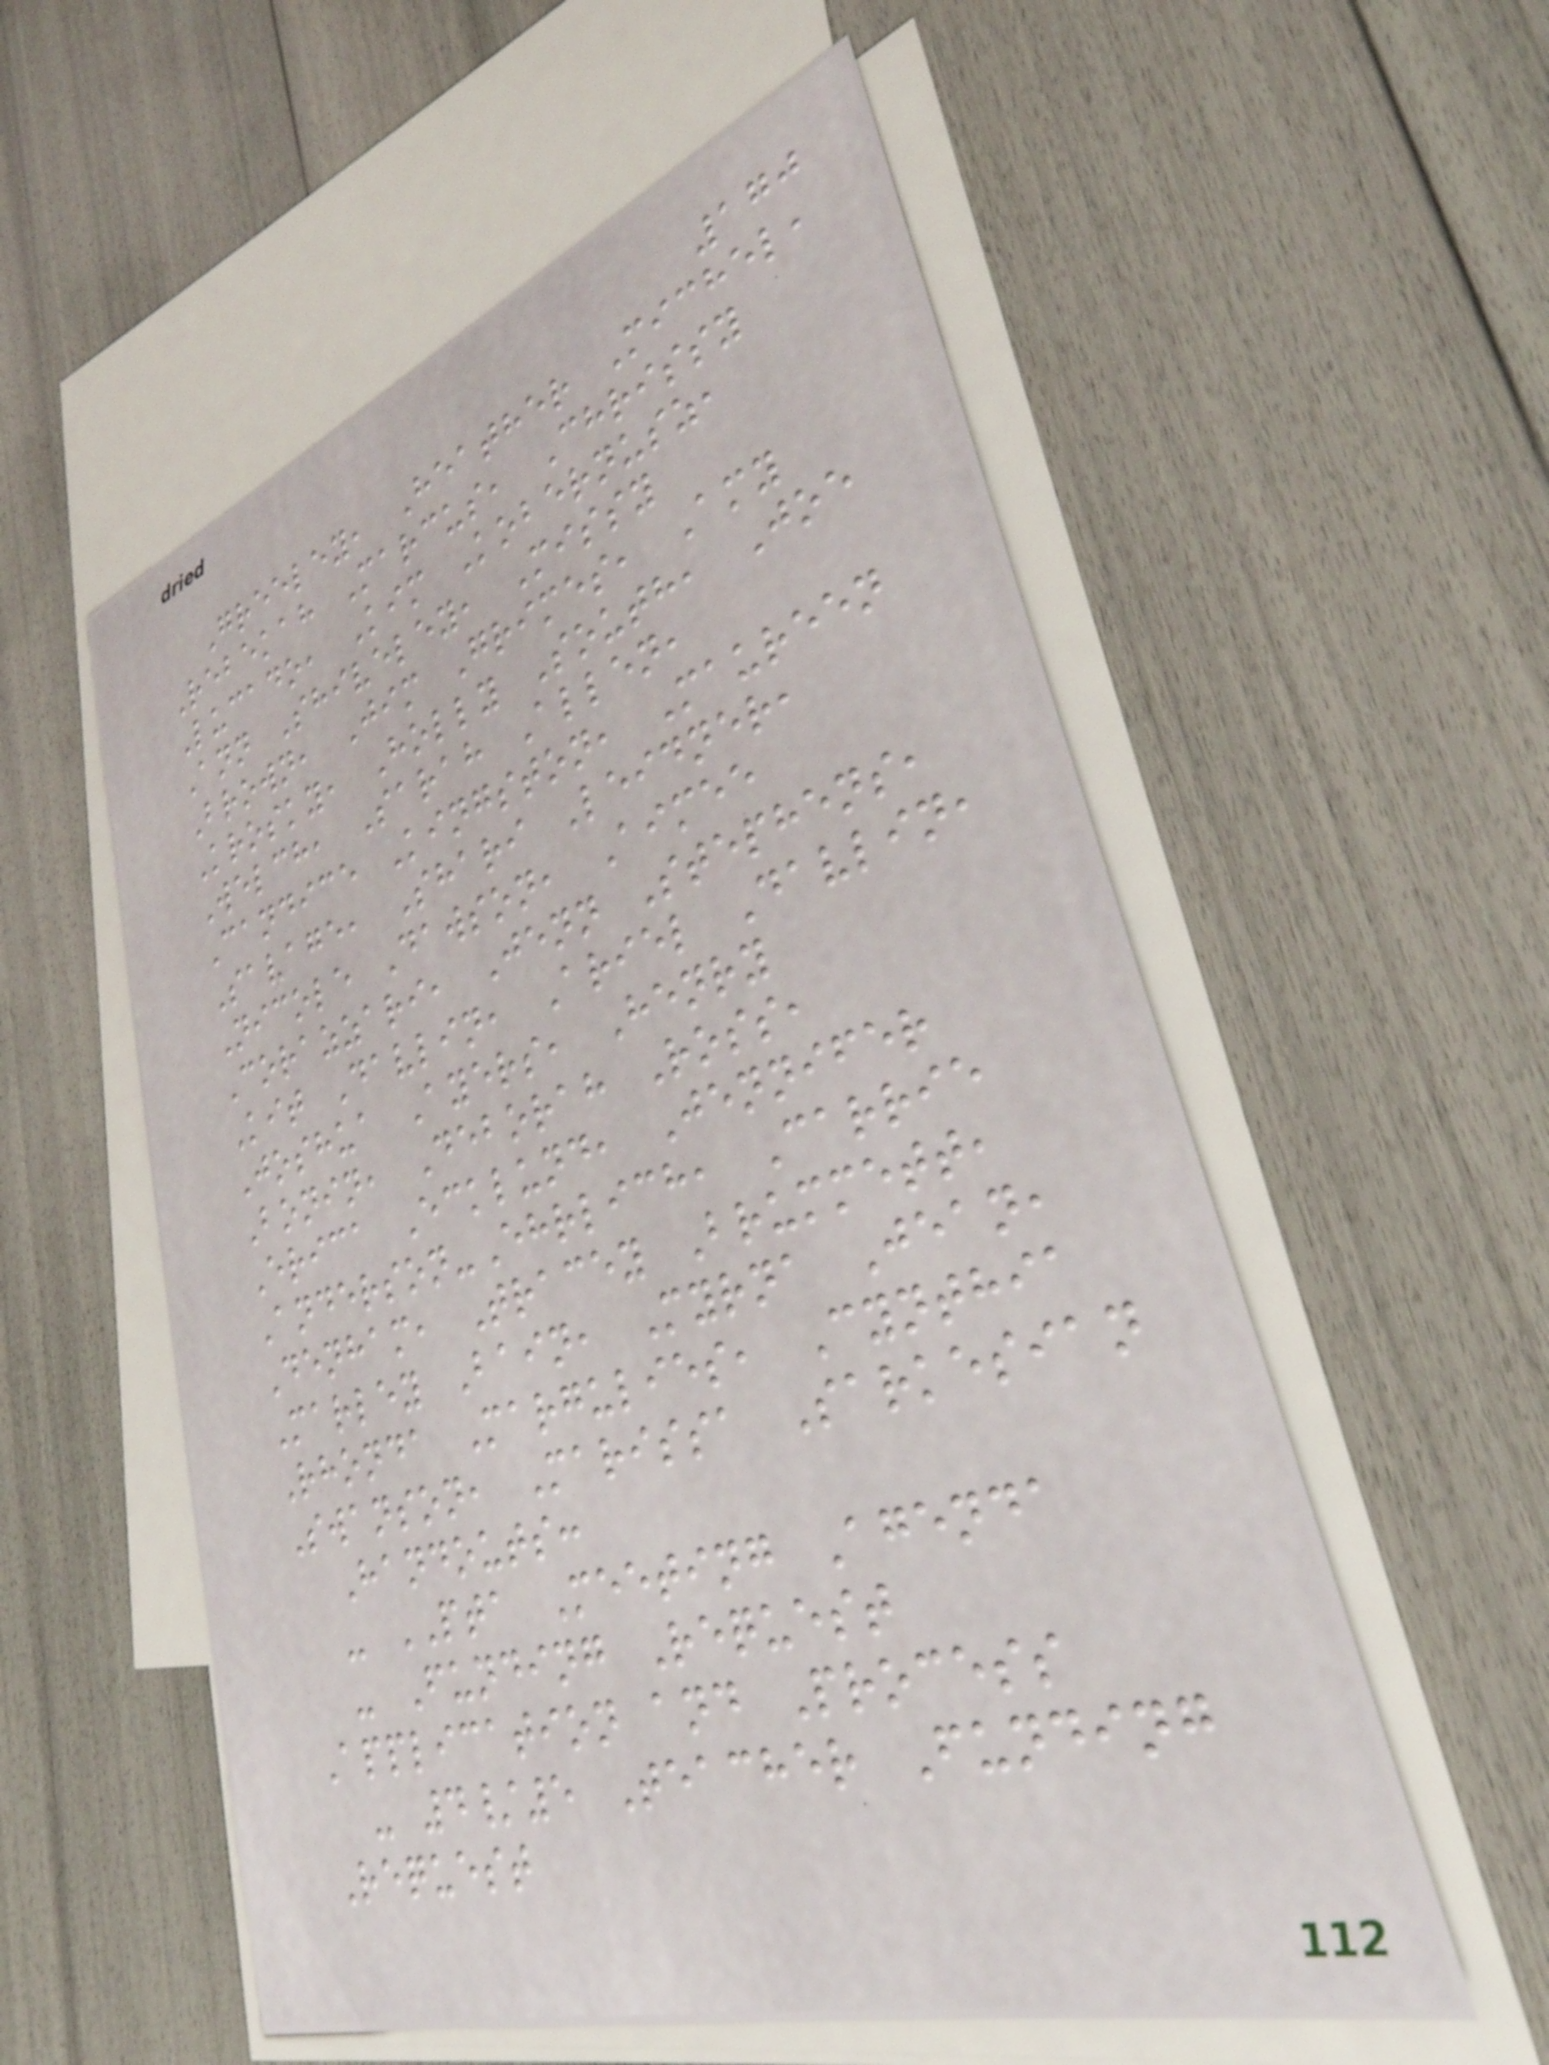170
Greeley, Heather Michel,
Rebekah Marcus, Chrissy
Lucado, Kim Kobernusz,
Ann Shiveley, Missy
Brown, Jim Grimes, Amy
Krosky, Holly South, Joe
Welch, Sarah Allen,
Candice Kingston, Maureen
Savage, Shari Leidner,
Nicole Dawson, Aimee
Corazzari, Jenn Stephens,
Kit Davlin, Ariel Davlin,
Joshua Ayers, Henry
Bonin, Deborah Ross,
Erica Ecklund, Jennifer
Anderson-Ehrlich, Carrie
Denham, Tracey Brummett,
Marley Bain, Myrna Jean,
Rhonda Margulies, Cynthia
Swanson, Marissa Sarkesian
Handouts:
- PTA Meeting Agenda
- Funding Request
Application and Process
- 4/5 Teacher Funding
Request
